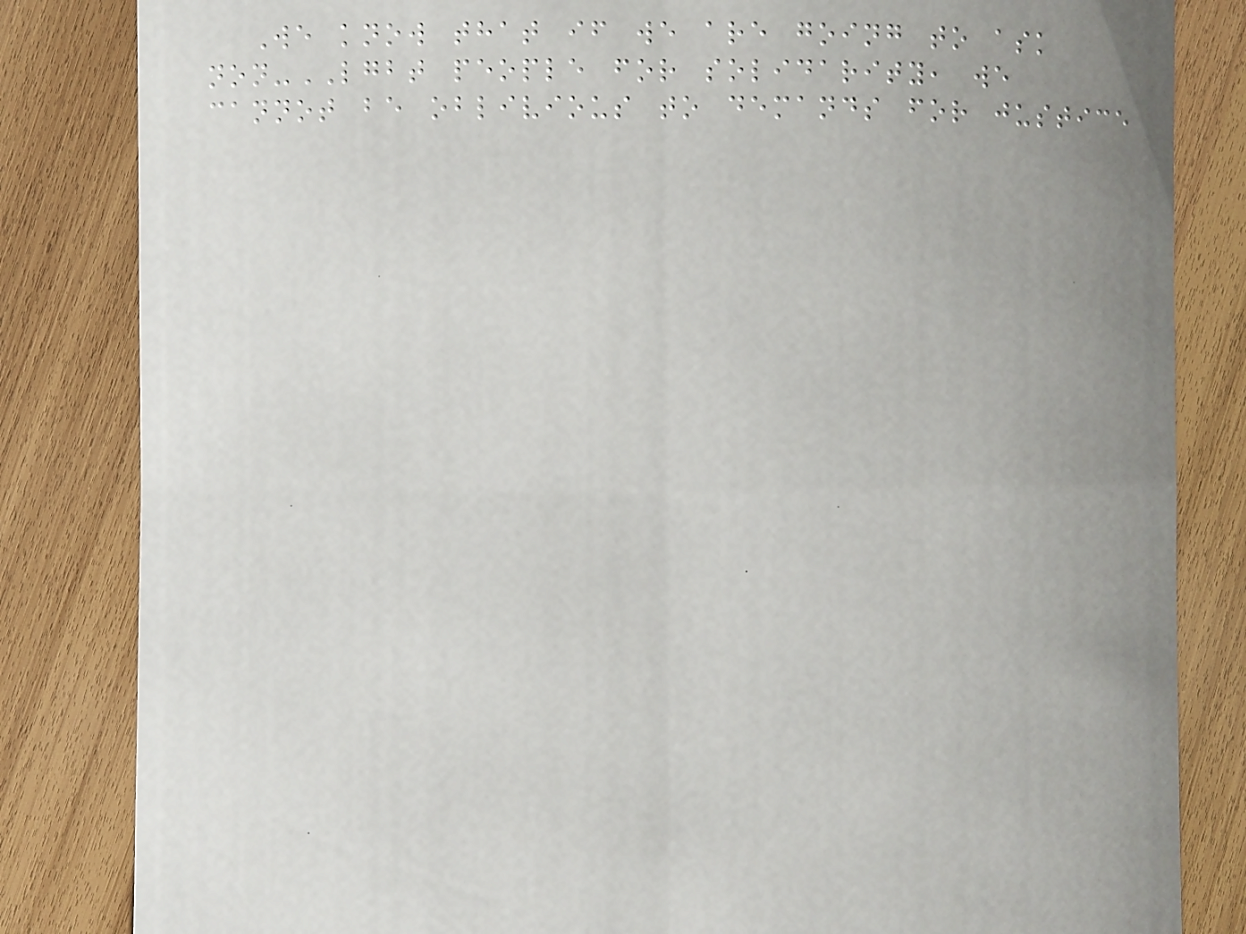We know that if we are going to ask
non-LGBT people for solidarity, we
cannot be oblivious to demands for justice
